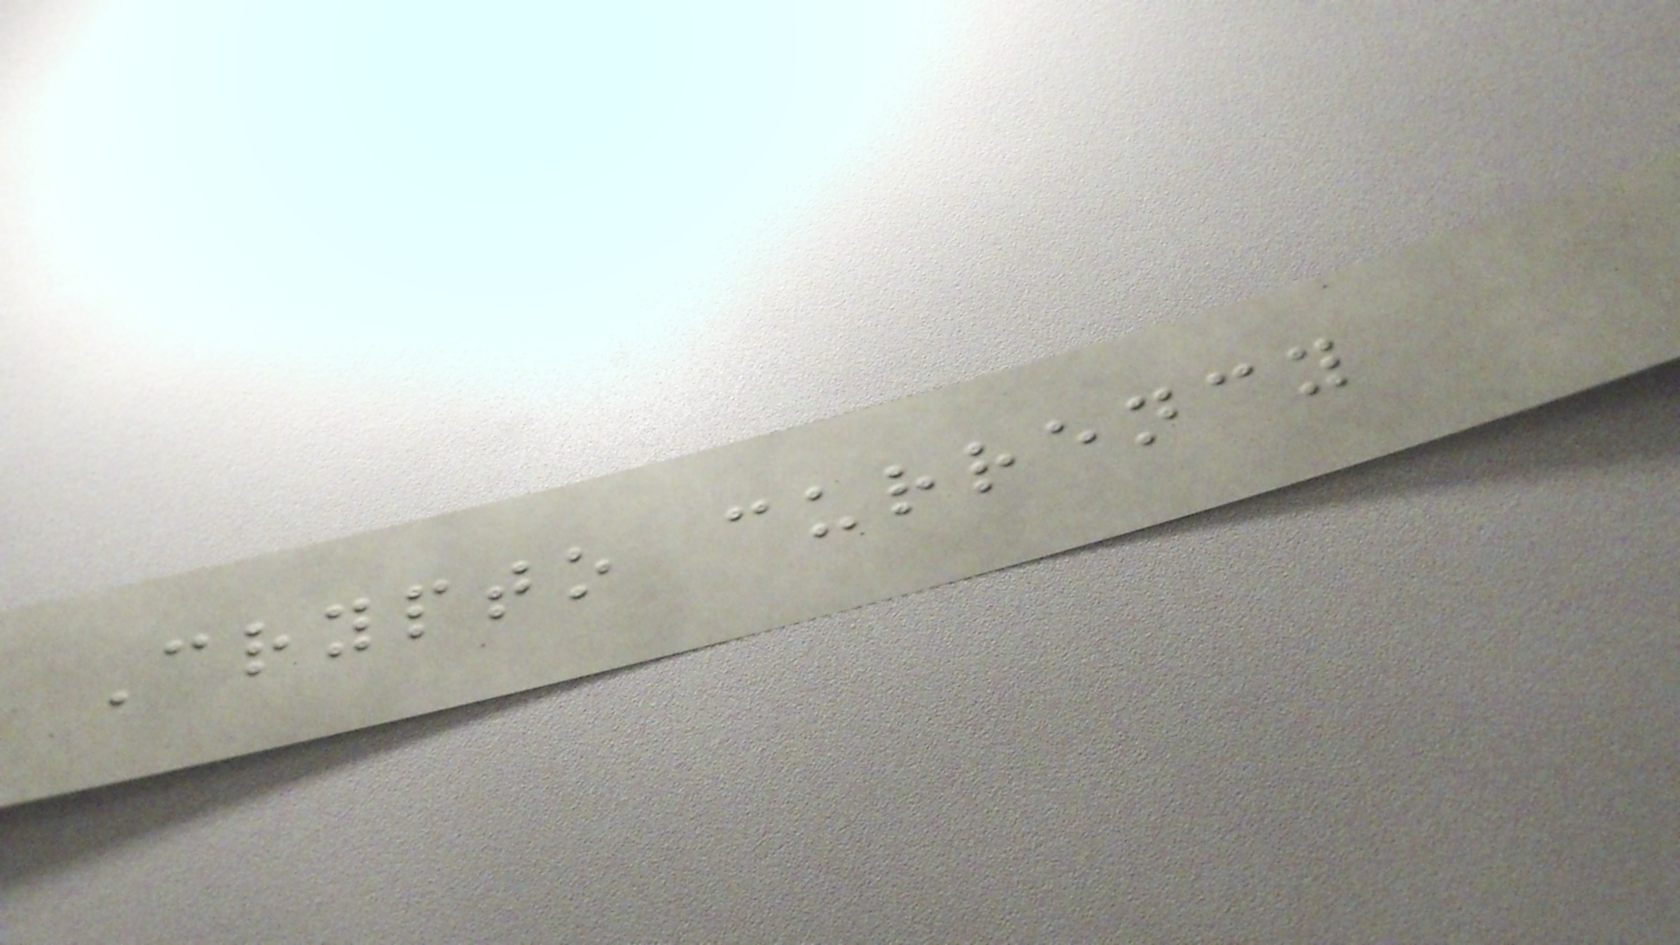Crypto currency
